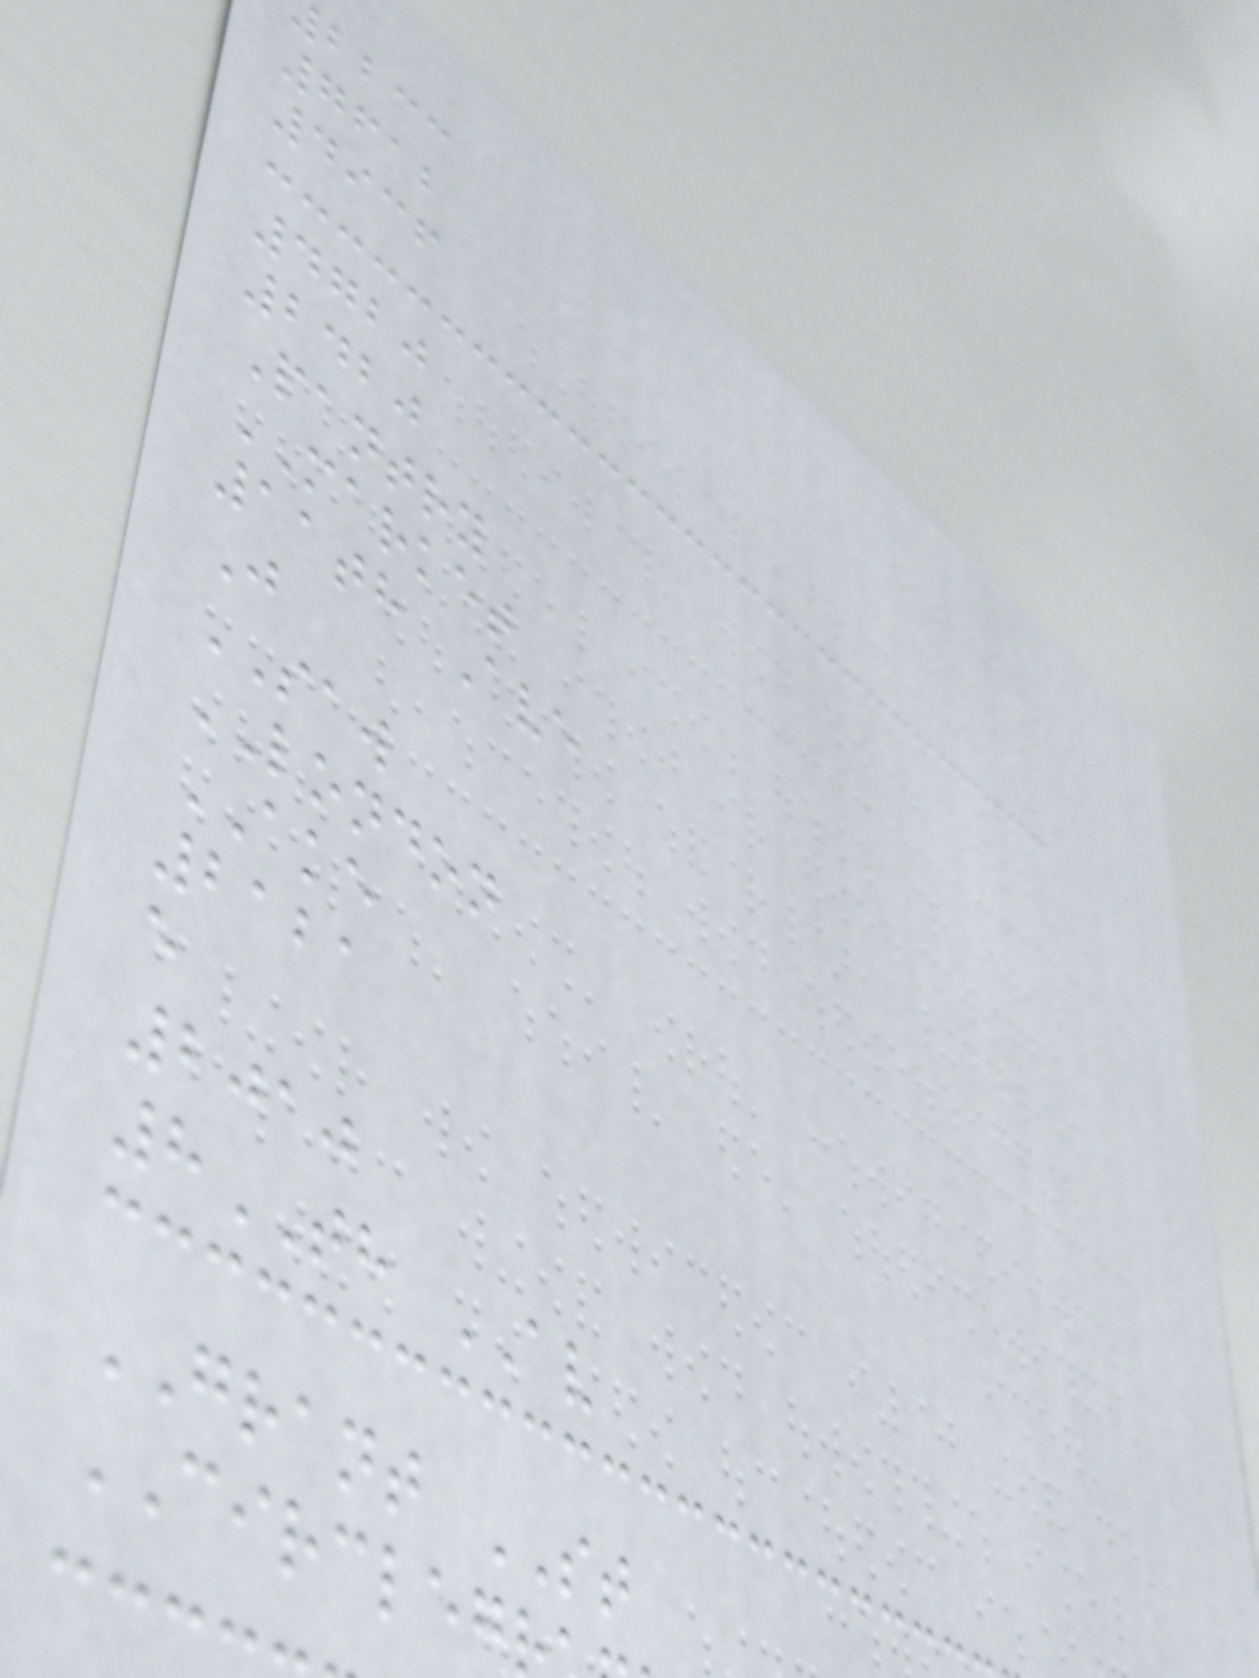bbcc
7612
4936
4720
2420
Pantry
MARKET
11th Ave
J
SAW
LONDON
AKE
2121
e
2010
8TH AV
GRANT ST
CIRCLEG
